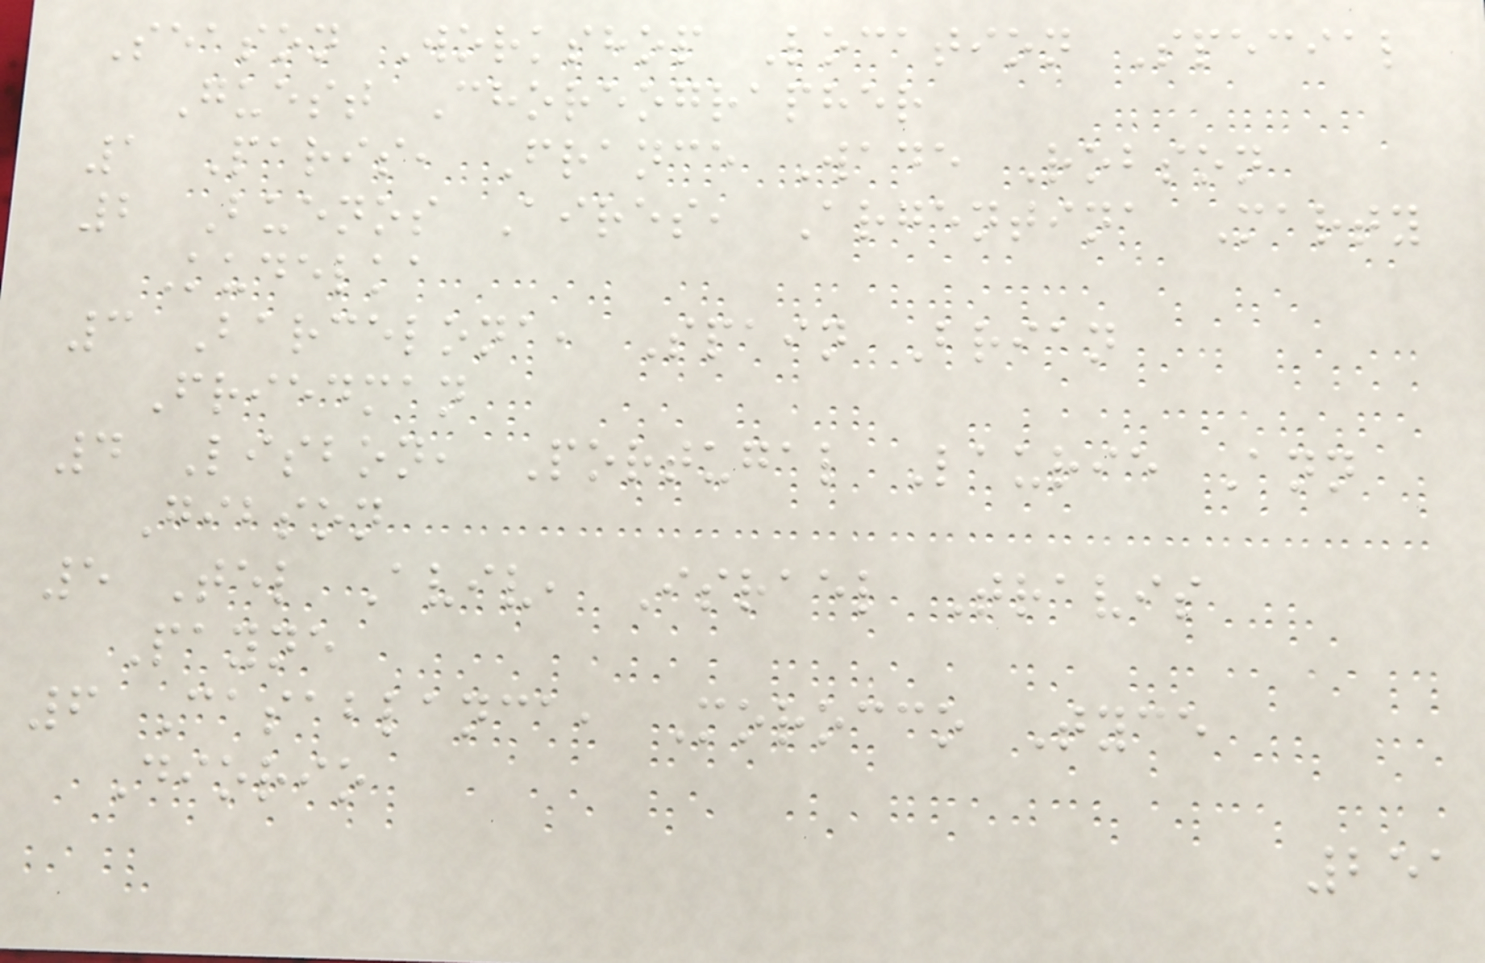Season Workshop Location Special
Guest Choreographer
1 Paris, France Wade Robson
2 Buenos Aires, Argentina Marty
Kudelka
3 Barcelona, Spain Brian
Friedman
4 Lisbon, Portugal Laurie Ann
Gibson
5 Tel Aviv, Israel Travis
Payne
6 Casablanca, Morocco Tyce
Diorio
251
